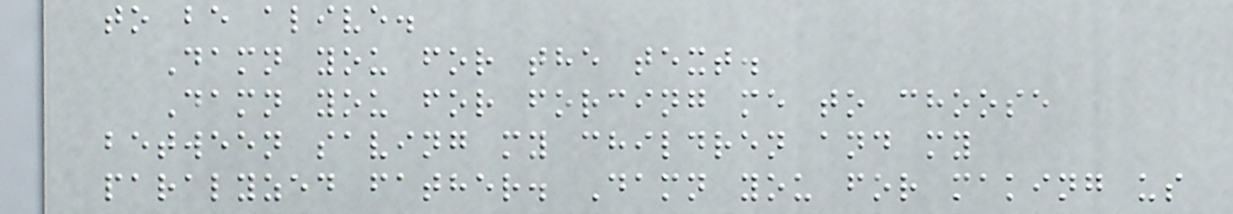to be alive.
Damn you for the text.
Damn you for forcing me to choose
between saving my children and my
paralyzed father. Damn you for making us
